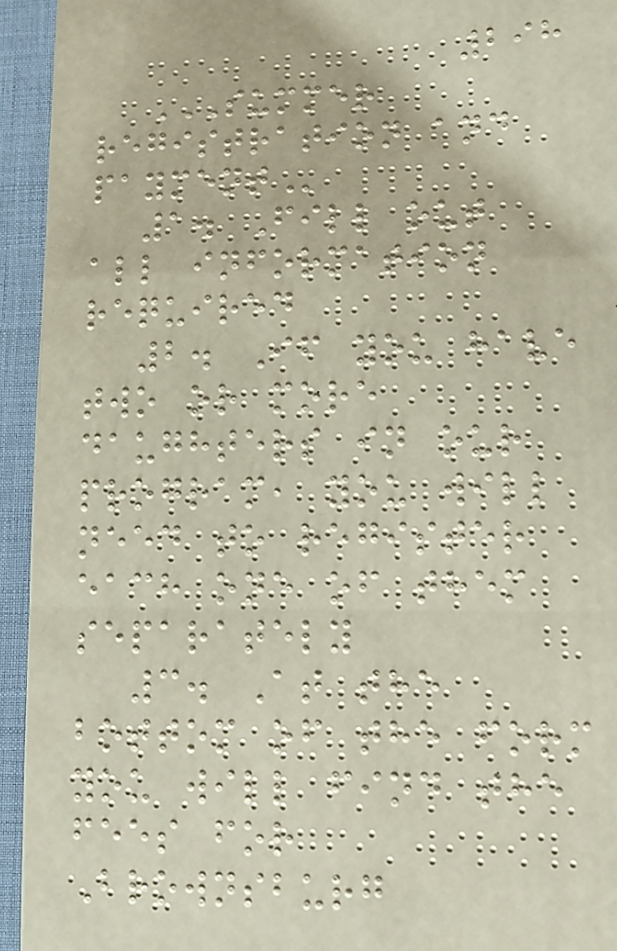298
SUMMER
REGISTRATION AND
PAYMENT
1. Fill out
all information
required
2. If you have
two or more
daughters in our
program, you will
need to register
each one of them
separately
3. At the
bottom of the form
you will find the
fees for
Brownsburg
